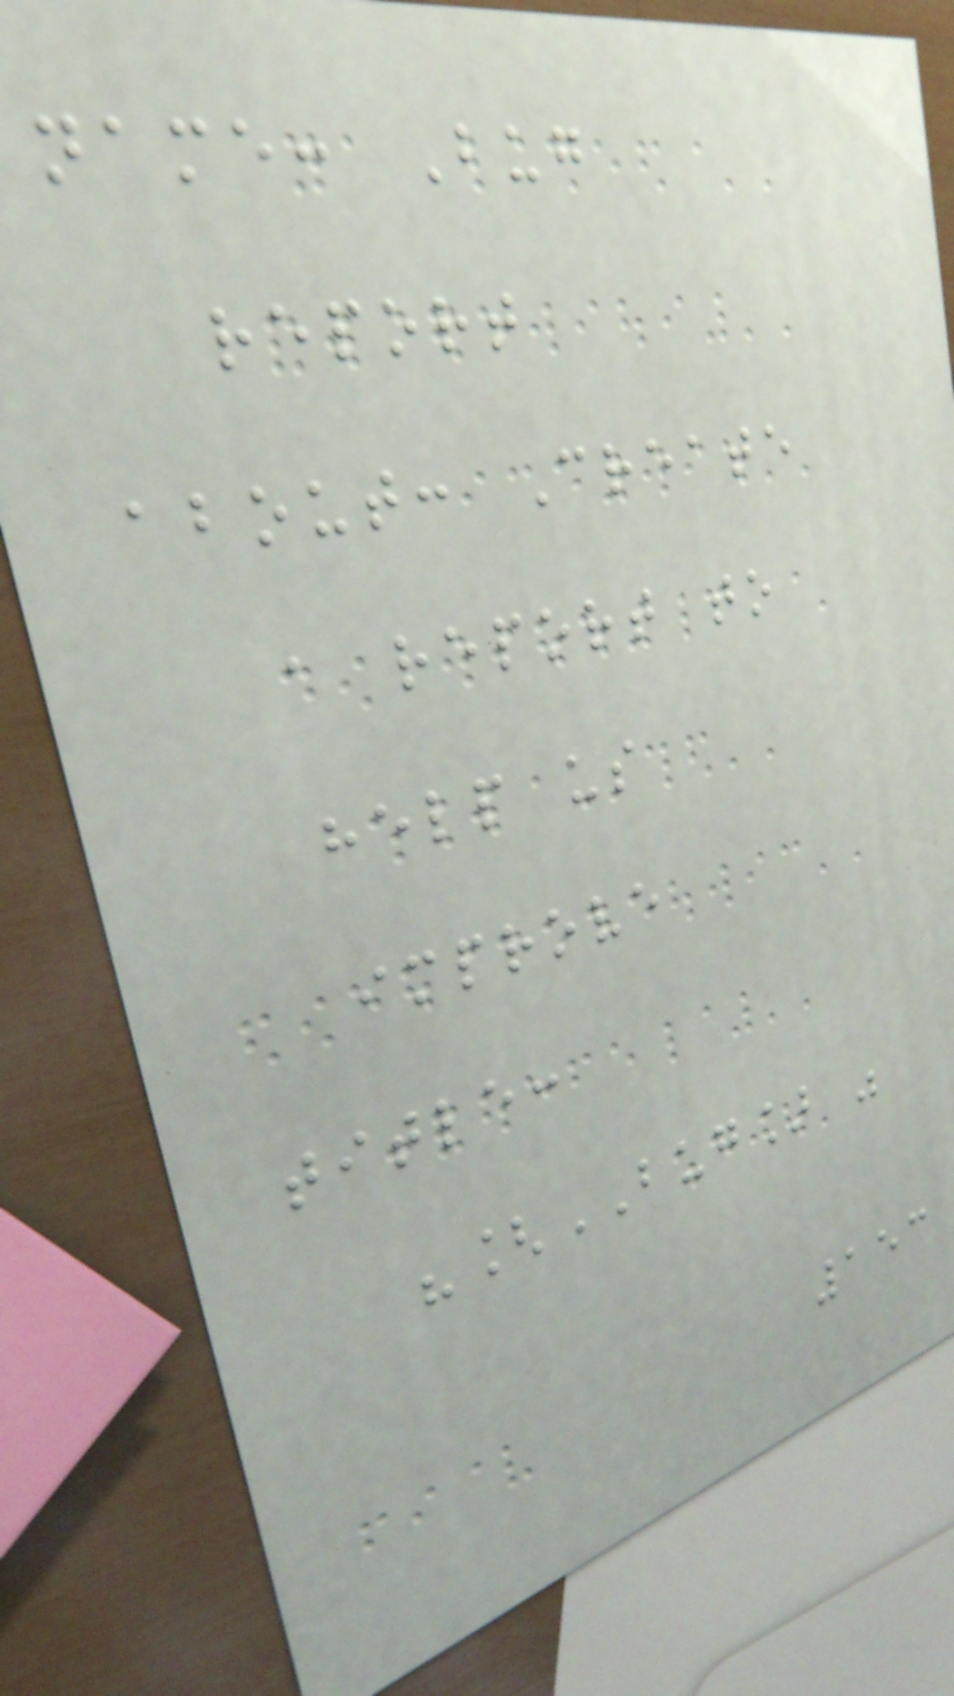name: Bug
report
about: Create
a report to
help us
improve
title:
"[BUG] "
153
